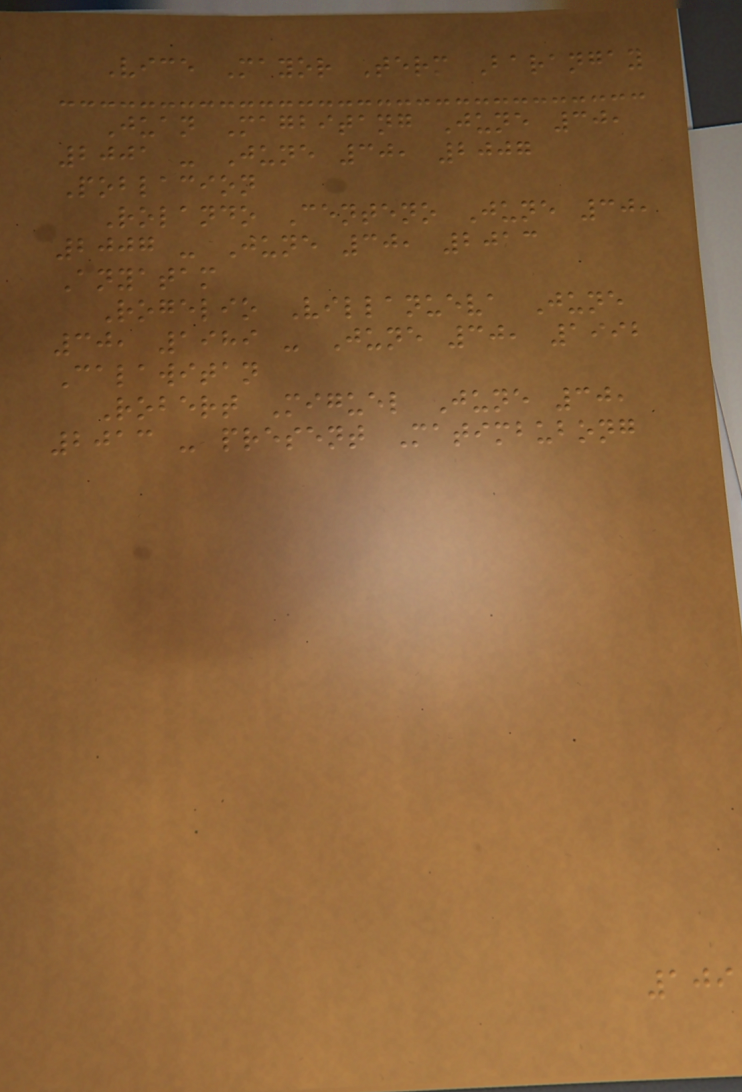Vice Mayor Term Barangay
Juan Magbitang June 30,
2001 - June 30, 2007
Poblacion
Rolando Centeno June 30,
2007 - June 30, 2013
Anyatam
Rogelio Villanueva June
30, 1989 - June 30, 1992
Calawitan
Robert Miguel June 30,
2013 - present Matimbubong
109
